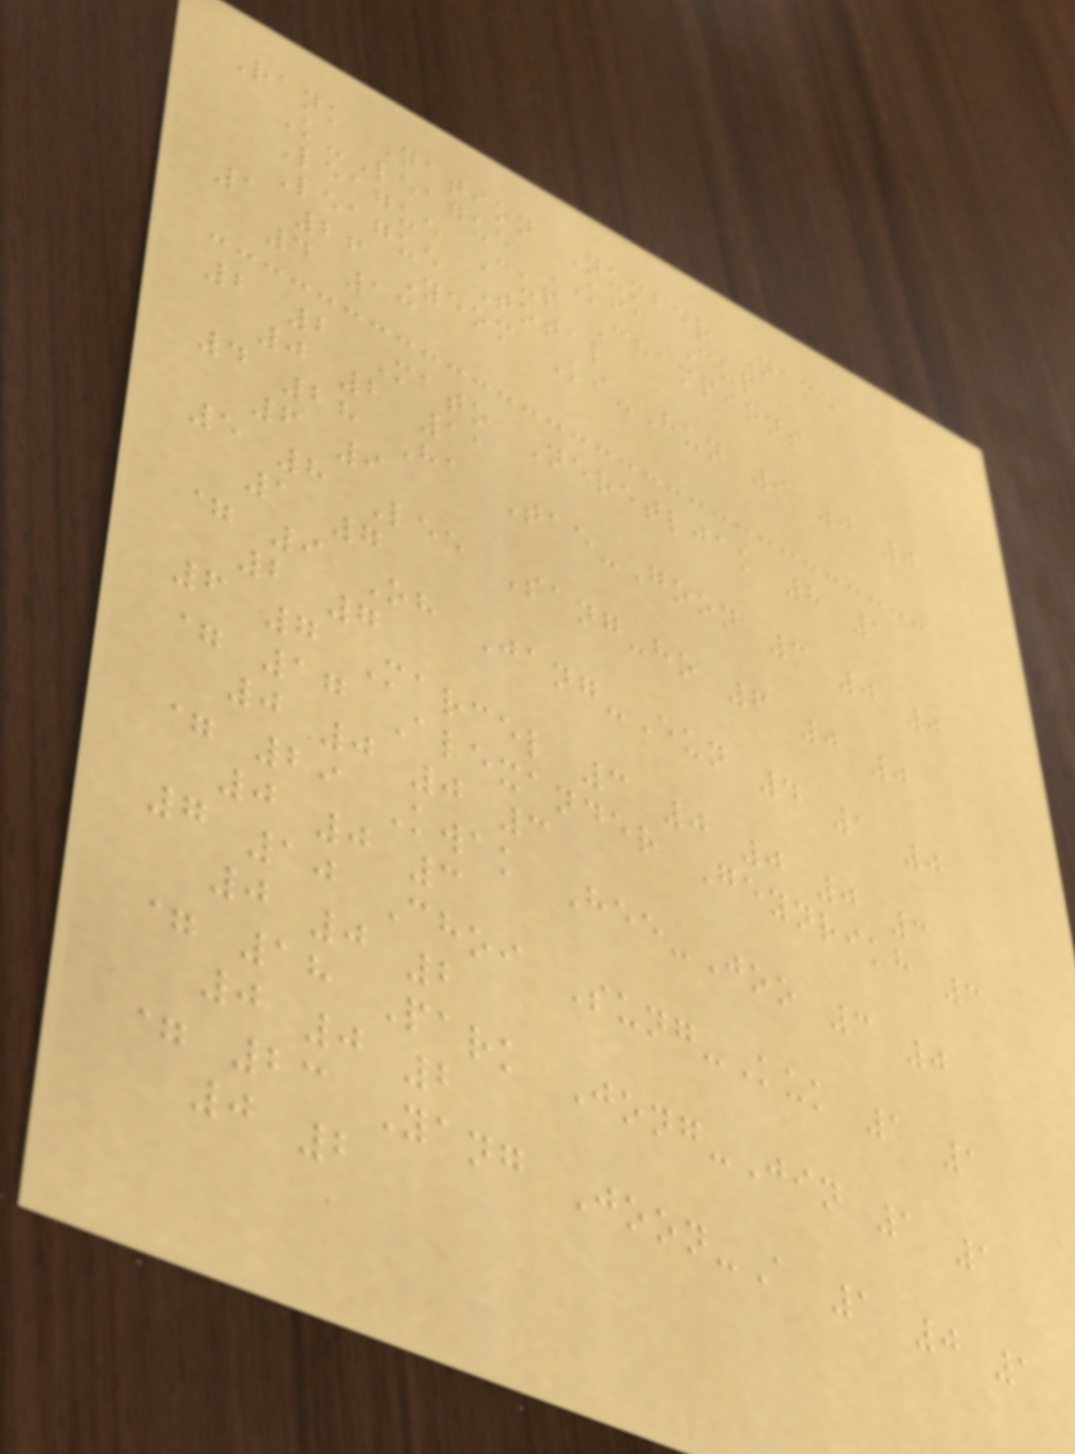Rank Nation Number Name
K-League KFA Cup
League Cup Champions
League Total
1 26 Yeom Ki-Hun 9 0 0
4 13
2 2 Mato Neretljak 8 1
0 2 11
4 28 Ha Tae-Goon 3 0 0
6 9
5 8 Lee Sang-ho 6 0 0
1 7
= 9 Oh Jang-Eun 4 1 0
2 7
6 7 Marcel 3 0 0 0 3
= 17 Alexander Geynrikh 3
0 0 0 3
= 29 Kwak Hee-Joo 3 0
0 0 3
7 10 Choi Sung-Kuk 1 1
0 0 2
= 18 Park Jong-Jin 1 1
0 0 2
= 23 Yang Joon-A 1 0 1
0 2
